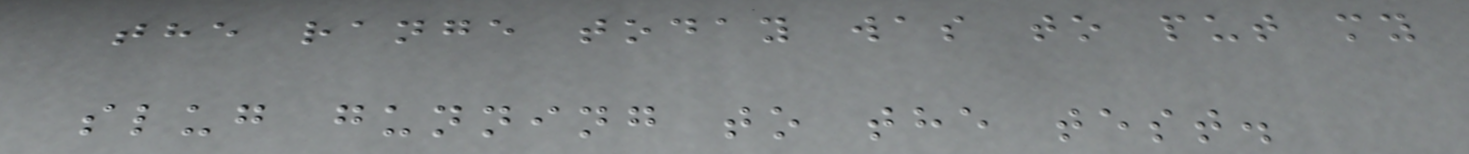the range today was to put my
slug gunning to the test.
